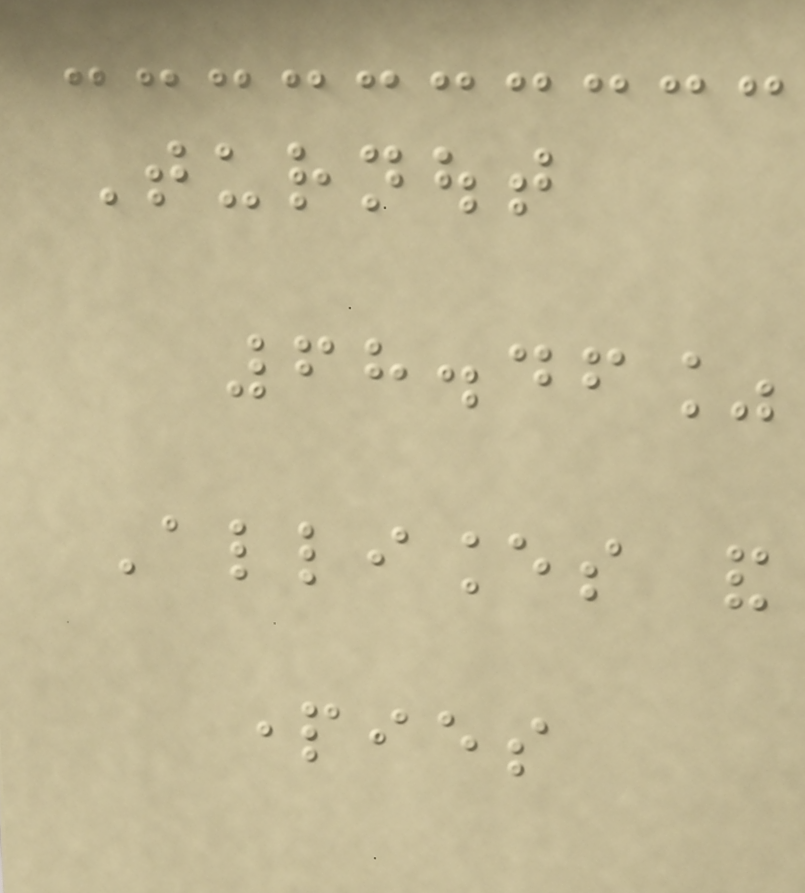Turnout
68.46%
Alliances and
parties
